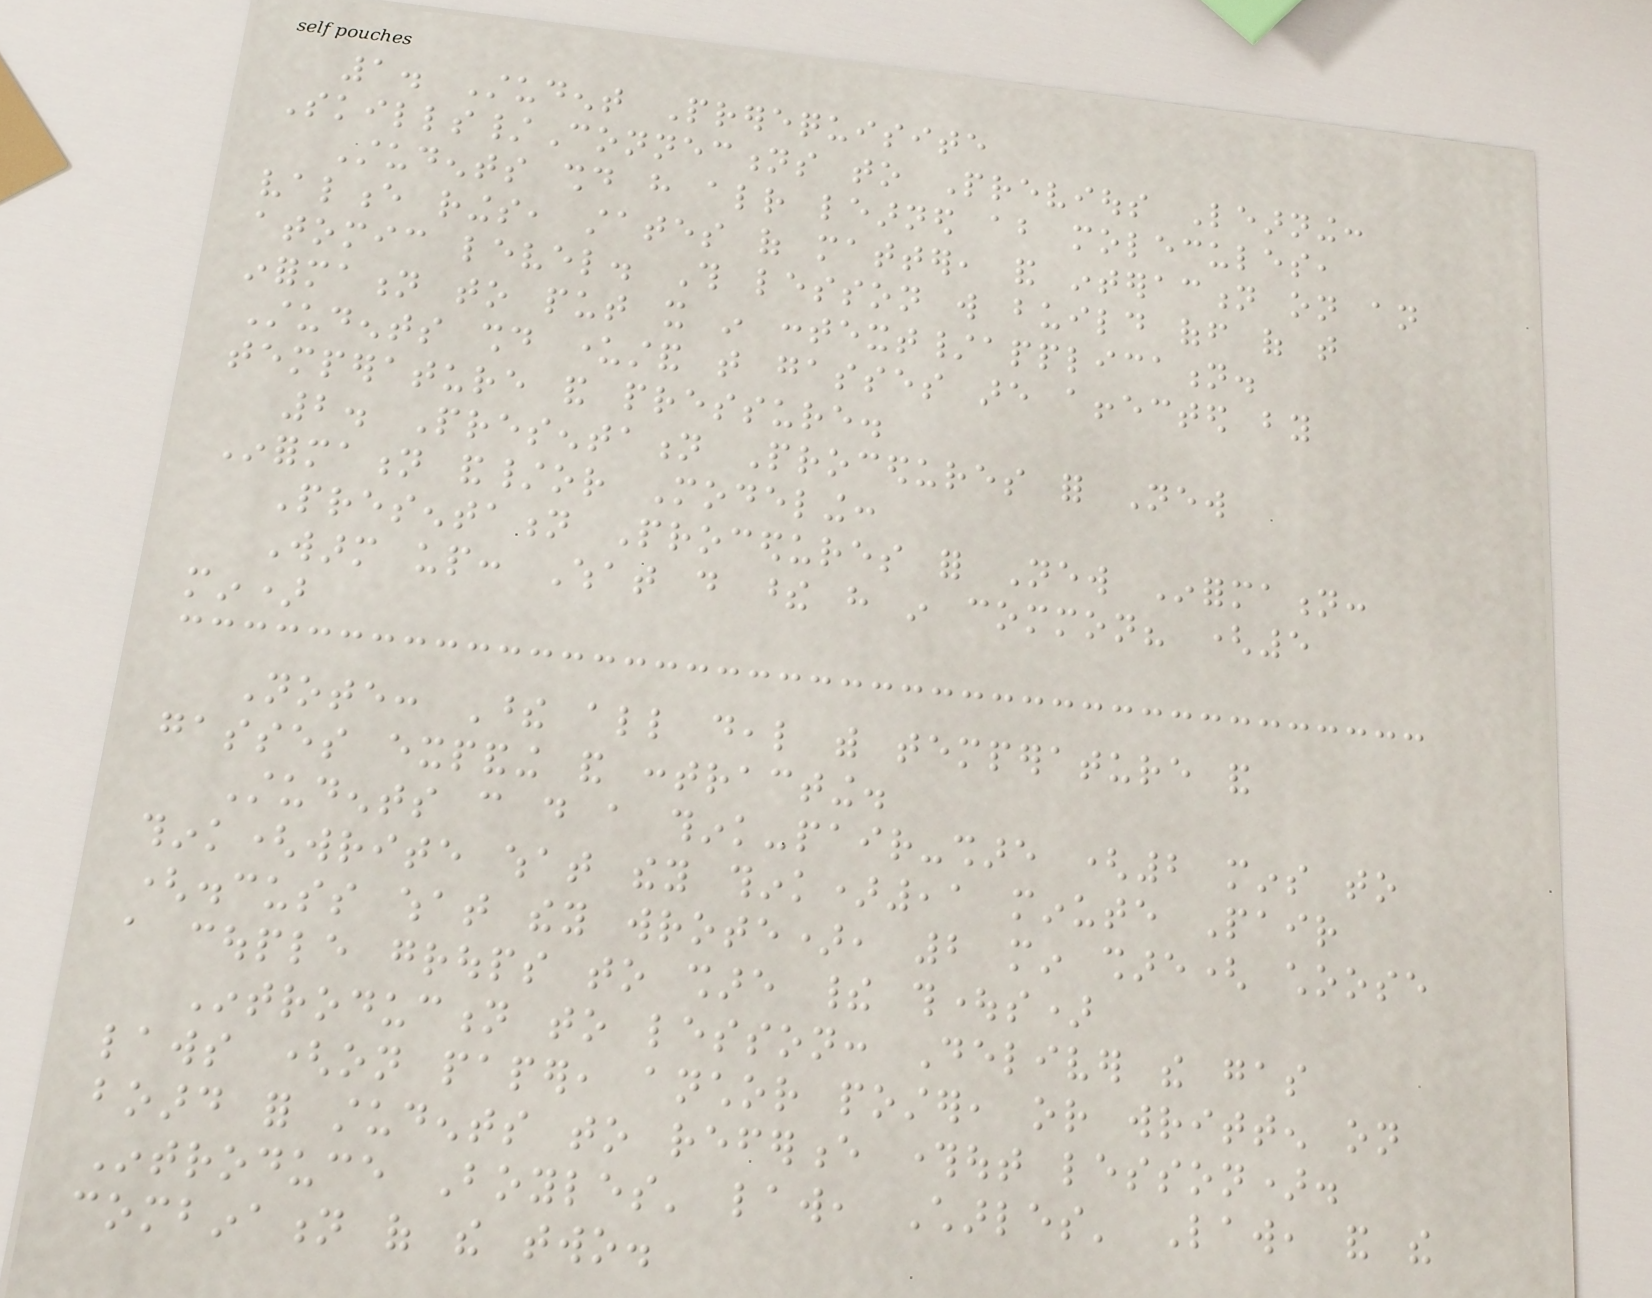1. Student Prerequisite
Skills/Connections to Previous Learning:
Students should have already learned about molecules,
valence rings, states of matter, and interaction on an
atomic level. This lesson will build off of that
information to put it in context/application.
Students should understand that gasses are affected by
temperature and pressure.
2. Presentation Procedures for New
Information and/or Modeling:
Presentation Procedures for New Information:
Warm up: What do these have in common? (5
min)
Note: These all deal with temperature and
gasses expanding and contracting.
Students can do a think-pair-share (2 mins to
think(write what they think),1 minute Pair
(discuss what they wrote), 2 min share( choose
a couple groups to share their thoughts)
Introduction to lesson: Deliver the gas
laws (on paper, anchor poster, or written on
board for students to reference throughout lesson).
Introduce Boyles' law, Charles' Law, and the
combination of the two.
